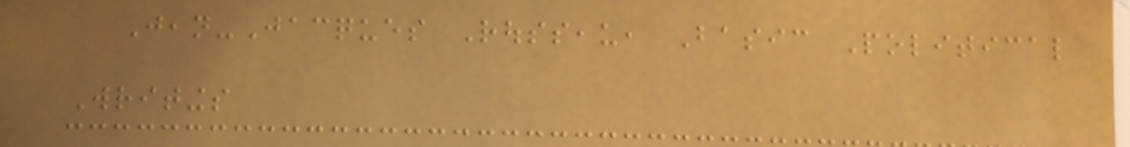Jean-Jacques Rousseau, Basic Political
Writings
